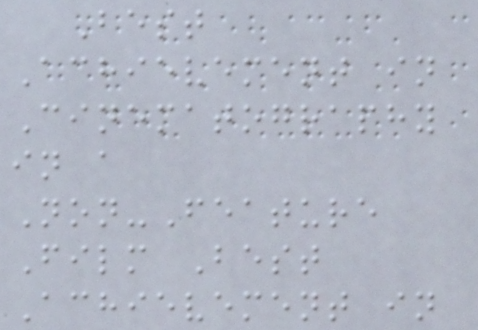Best
Achievement in
Cinematography
in a
Non-Feature
Film Best
Achievement in
